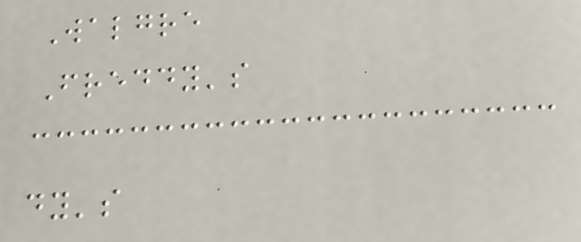Walgre
Freddy's
dy's
